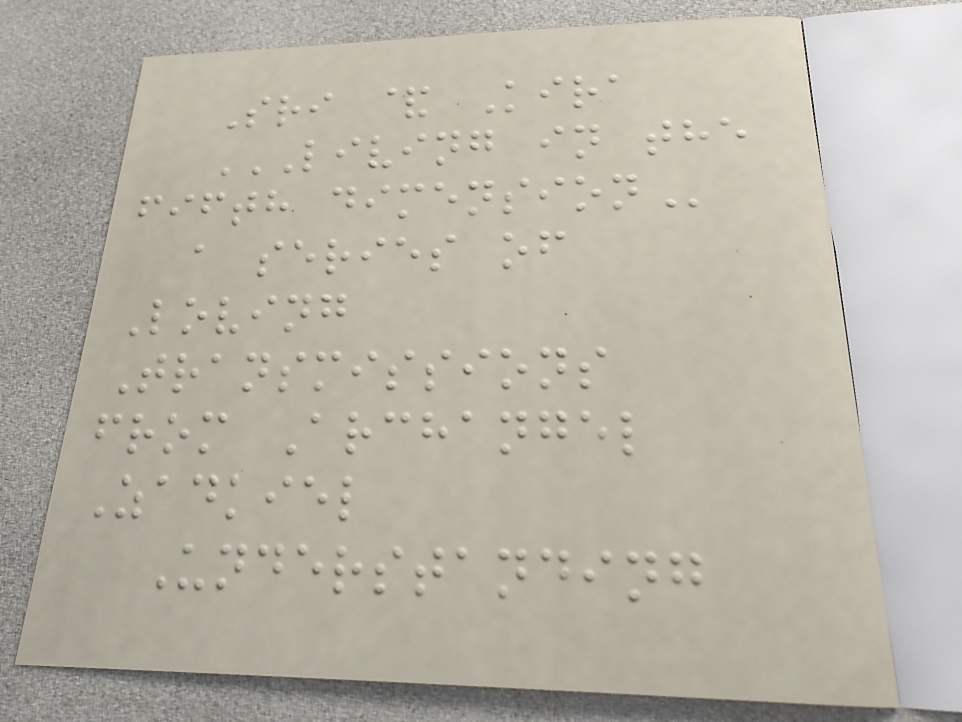Sri & Kira
LIVING IN THE
FIFTH DIMENSION
a series of
Loving
Transmissions
from Archangel
Zadkiel
Understanding
